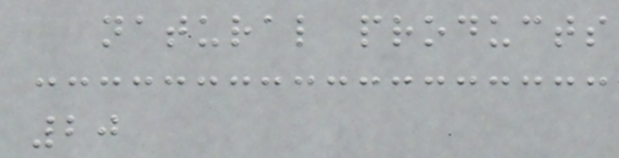natural products
20
